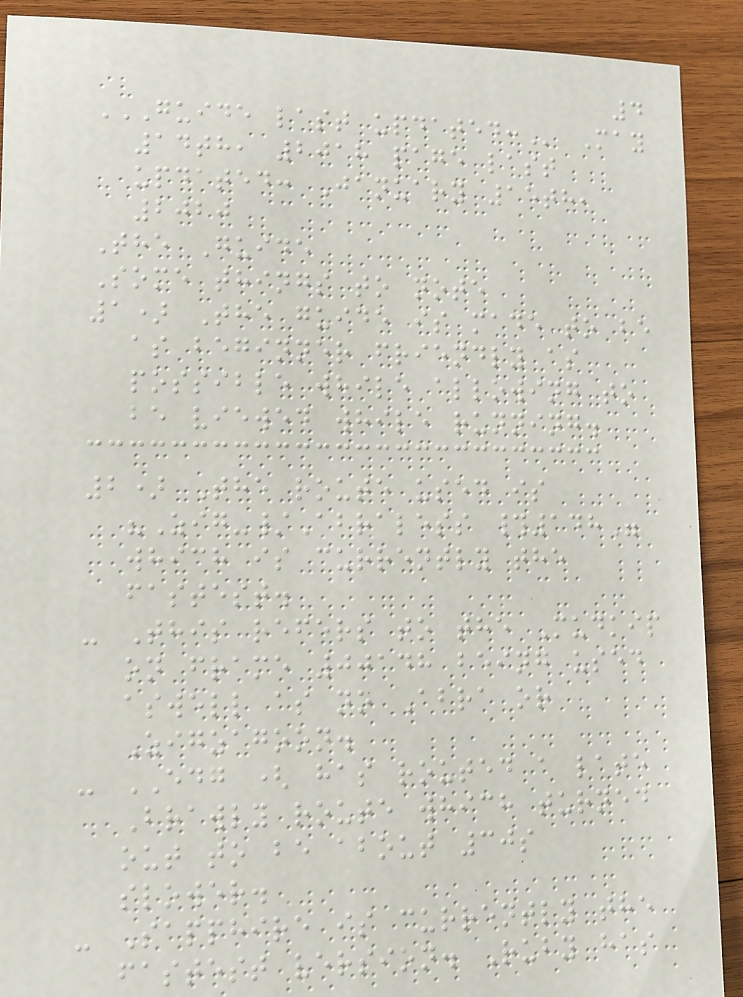4
GUIDE LAST UPDATED: May
14th, 2018 page last
updated: January 15th,
2020
The Guide
Some things to note
1) The guide is made to be
as beginner friendly as
possible while allowing to
be viewed while running.
2) The route used is
"Zig-/Abraless #148"
which is currently the
fastest.
- This refers to the Mudkip
on frame 00148 being used
aswell as no Abra or
Zigzagoon.
- EDG ( has routed a late
Brawly route which turned
out to be about 30s
slower.
- Sapphire is currently the
fastest version. Ruby has
